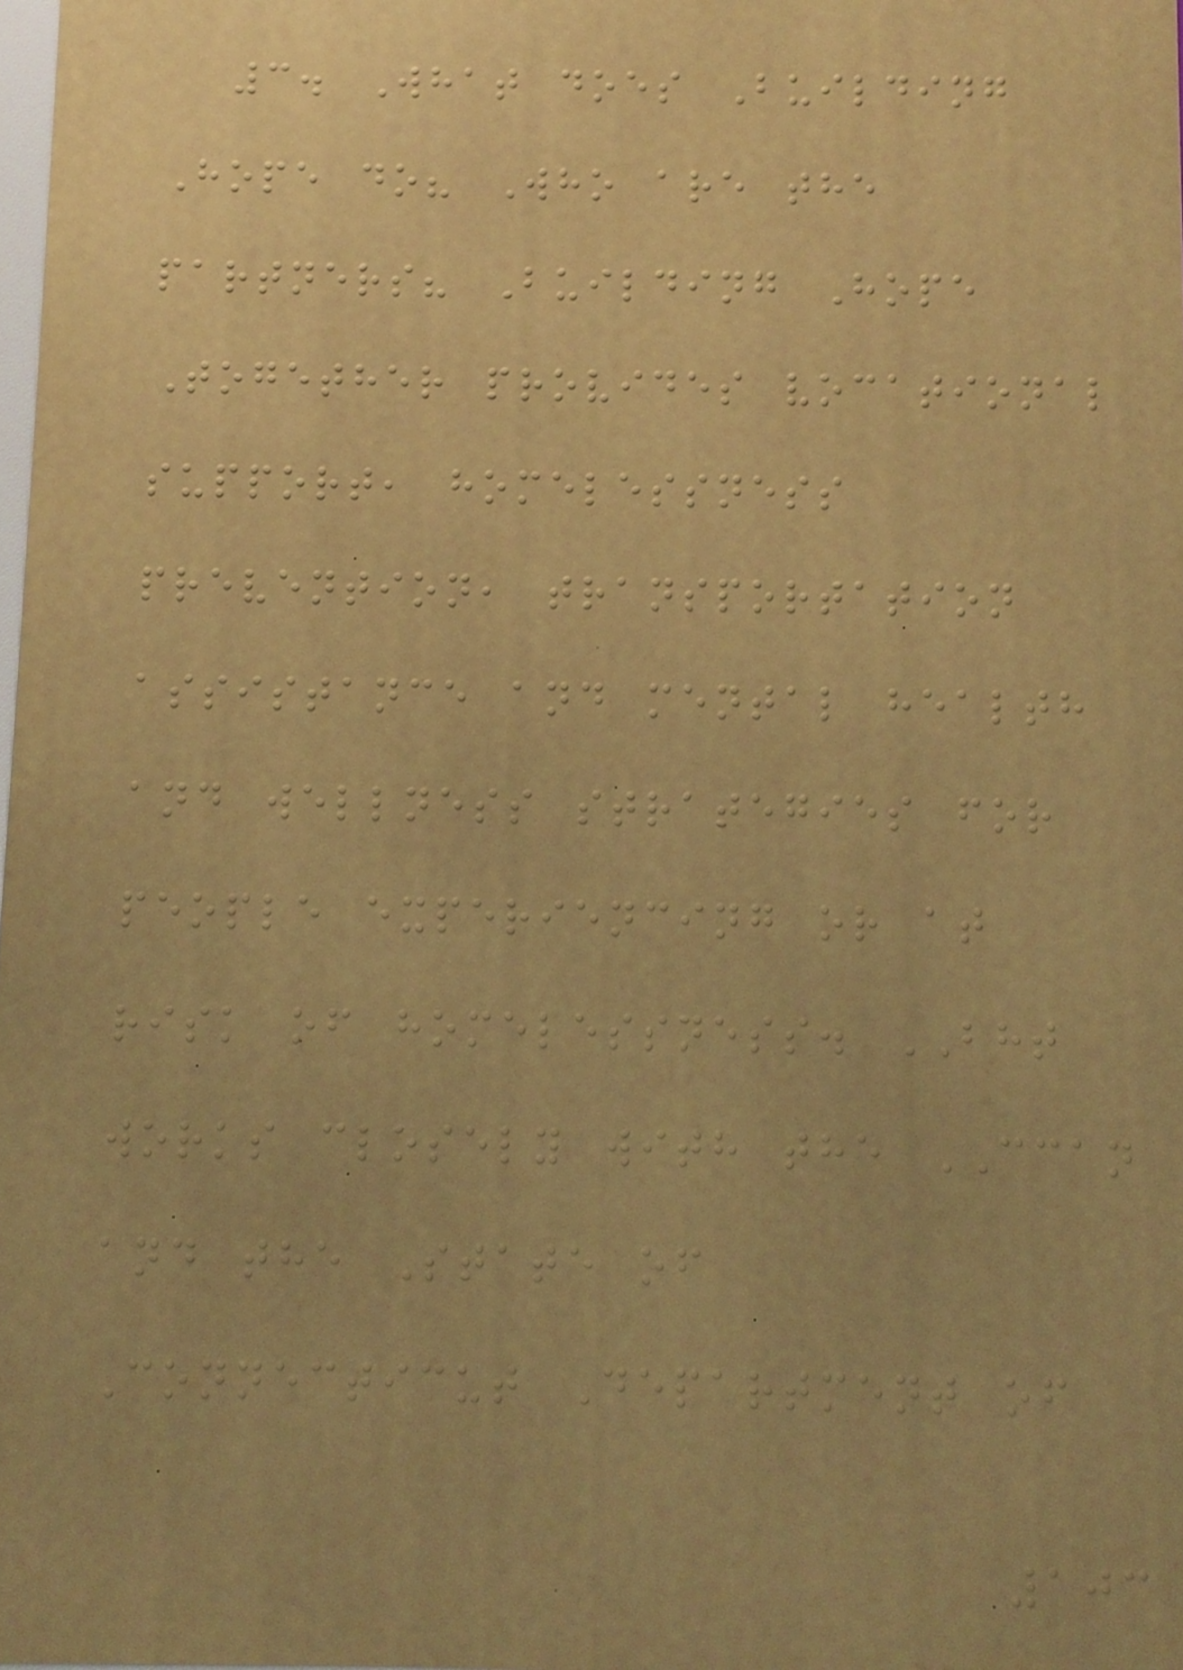3. What does Building
Hope do? Who are the
partners? Building Hope
Together provides vocational
support, homelessness
prevention, transportation
assistance and mental health
and wellness strategies for
people experiencing or at
risk of homelessness. BHT
works closely with the CCAN
and the State of
Connecticut Department of
103
